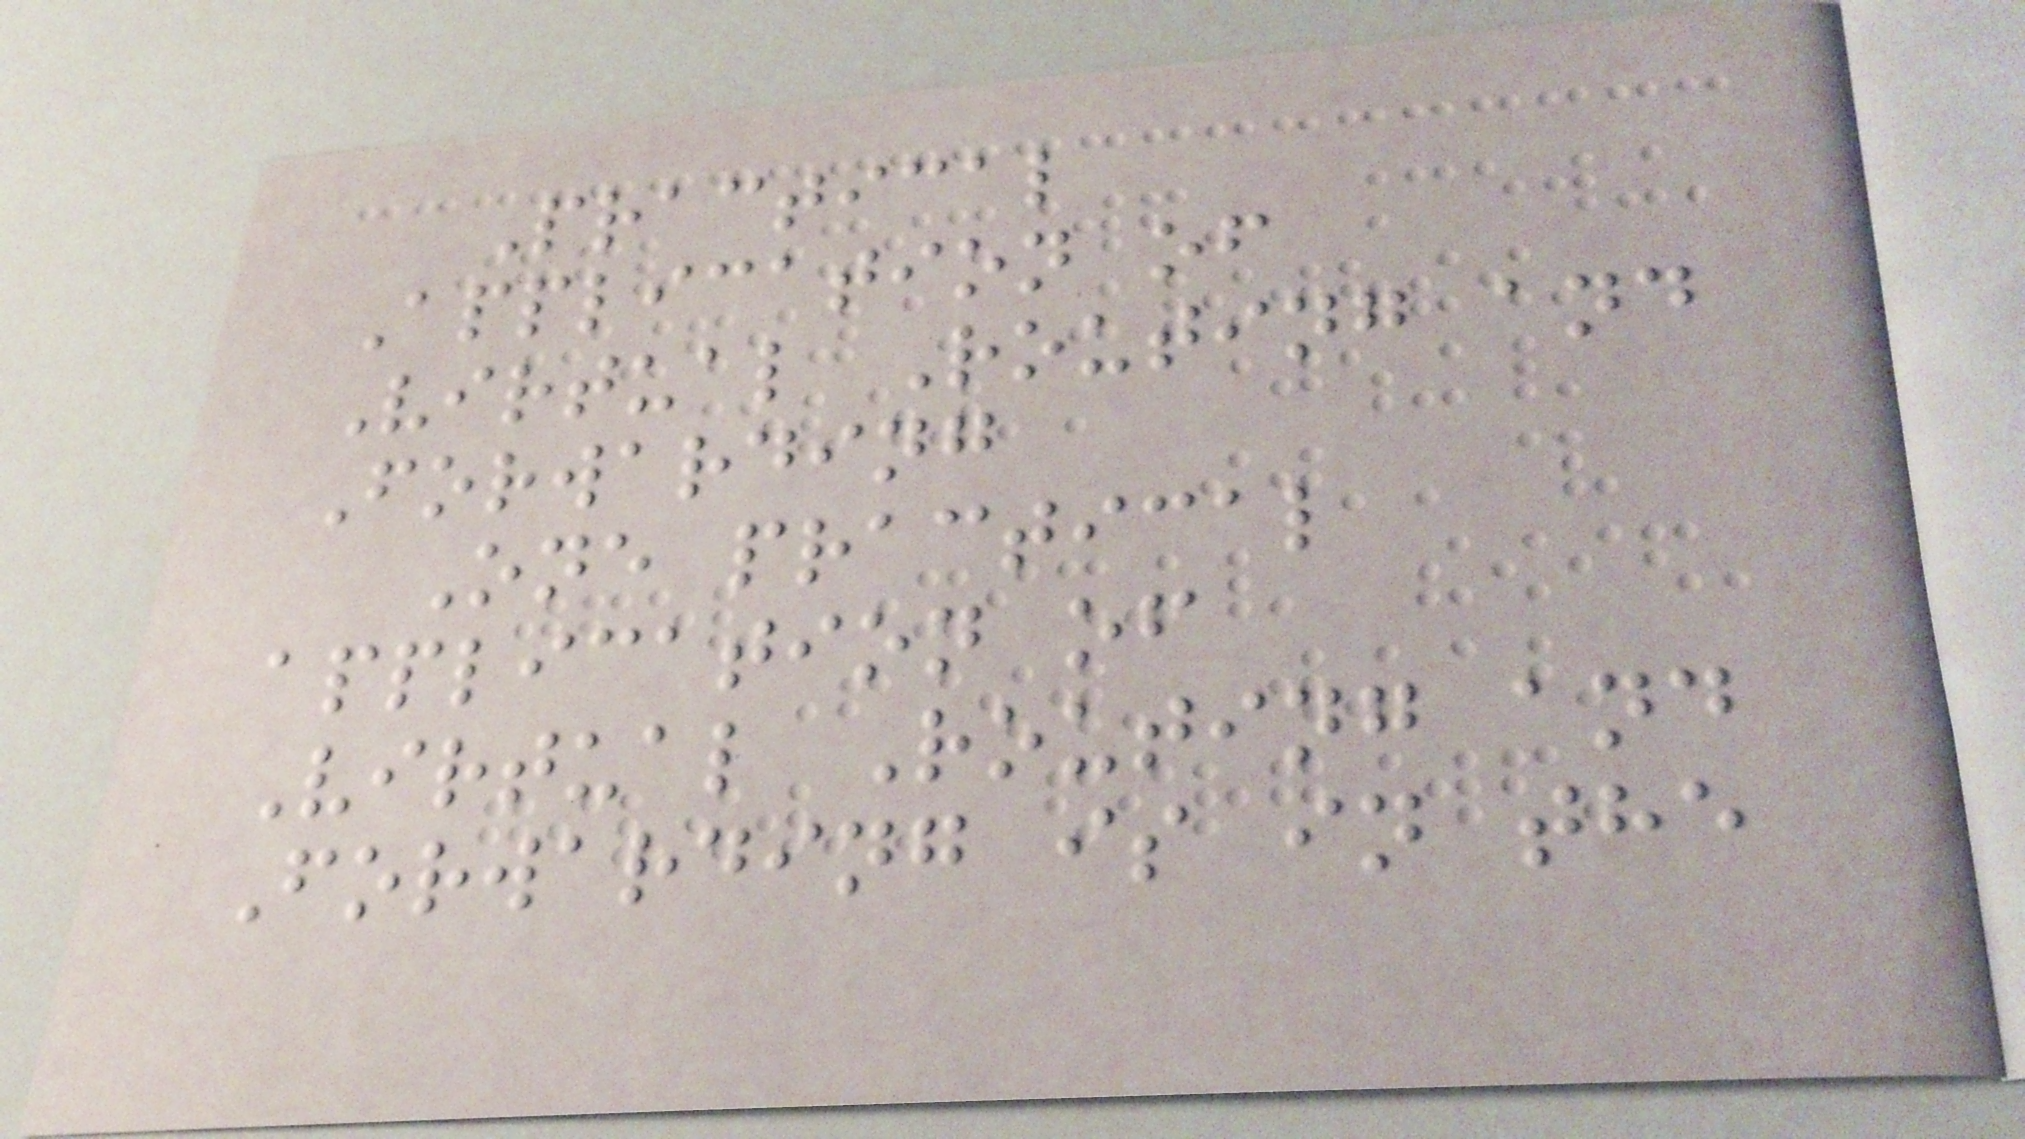Practical
Application of
Virtual Routing and
Forwarding
One practical
application of
Virtual Routing and
Forwarding is in the
